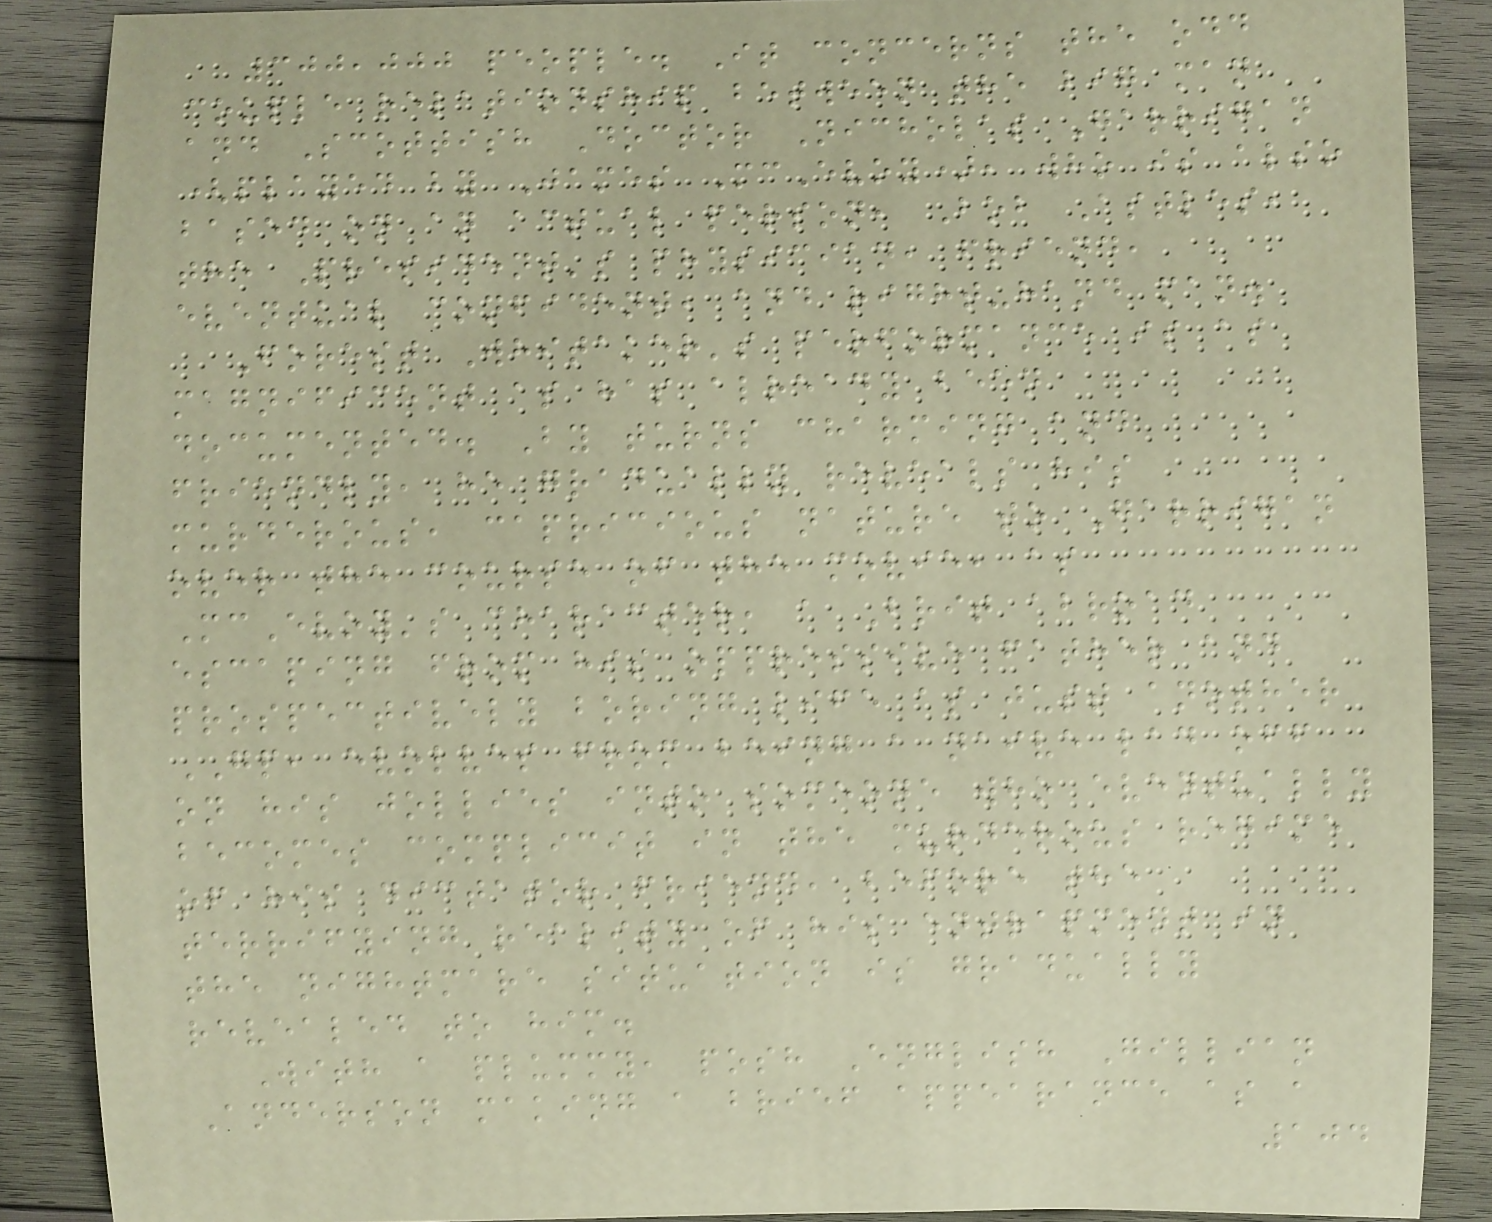300,000 people. It concerns the odd
couple relationship between the big man
and Scottish Doctor Nicholas Garrigan
(played by James McEvoy), who is also
based on an actual person, Bob Astles,
the President's physician, friend,
eventual confident, and right-hand man.
Forest Whitaker's performance is as
magnificent as has already been
documented. By turns charming and
friendly, he gradually reveals his
murderous, capricious nature to Garrigan
over the course of the movie, as
McEvoy's character, a Brit abroad
escaping from his oppressive father and
prospectively boring life as just another
GP, evolves from being a naive lad off
on his jollies into someone who eventually
becomes complicit in the murderous regime
of his dictator friend, before the
terrifying reality of his entrapment in
the nightmare situation is gradually
revealed to him.
With a plummy, posh English Gillian
Anderson making a brief appearance as a
104
